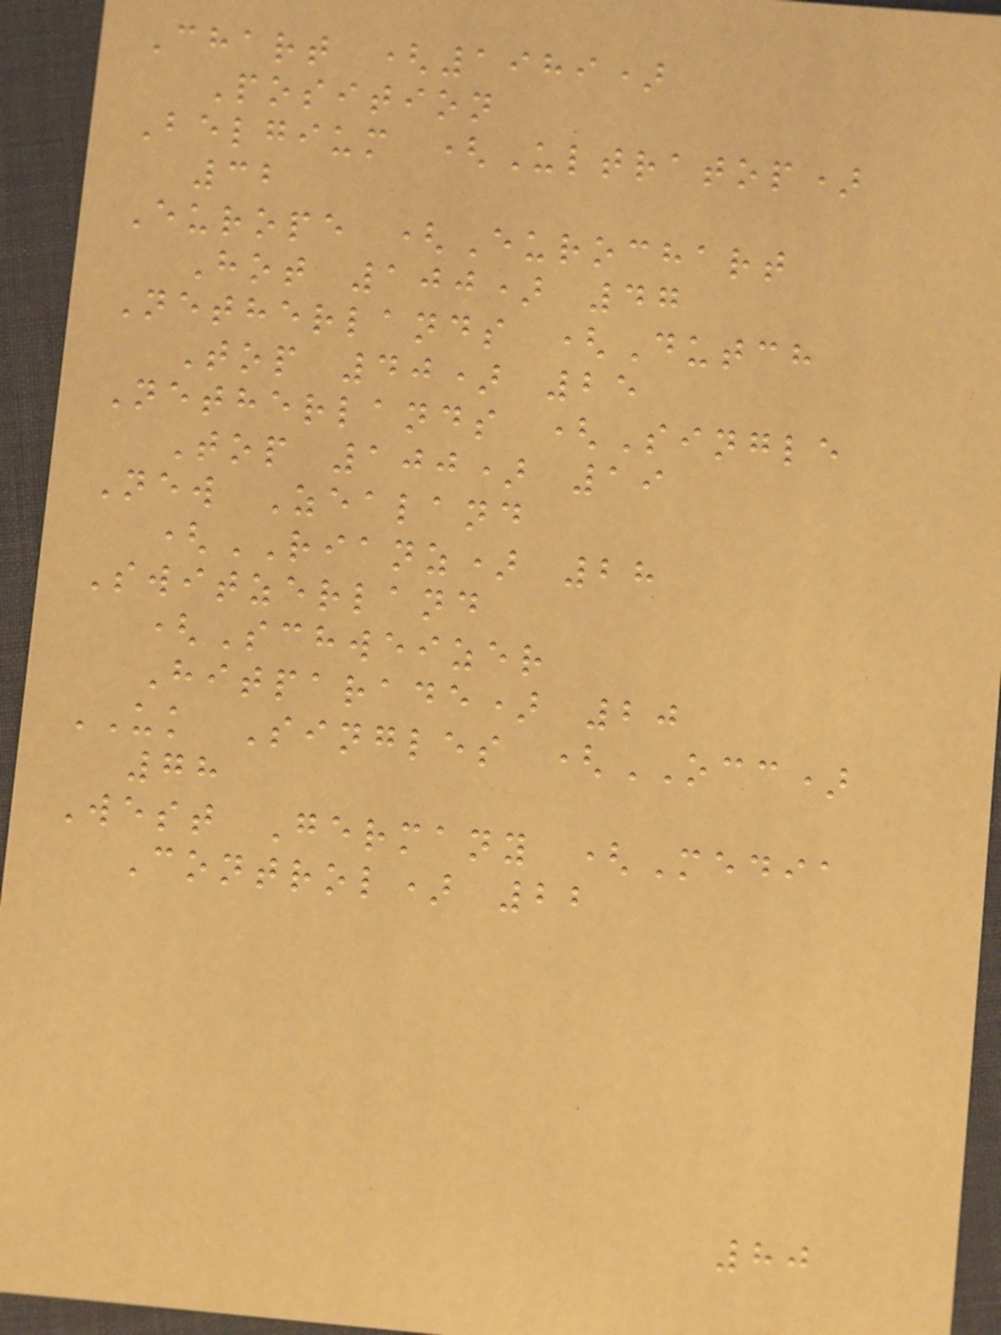Chart (1989)
Position
Belgium (Ultratop)
32
Europe (Eurochart
Hot 100) 47
Netherlands (Dutch
Top 40) 25
Netherlands (Single
Top 100) 19
New Zealand
(RIANZ) 28
Switzerland
(Schweizer
Hitparade) 20
UK Singles (OCC)
78
West Germany (Media
Control) 22
80
